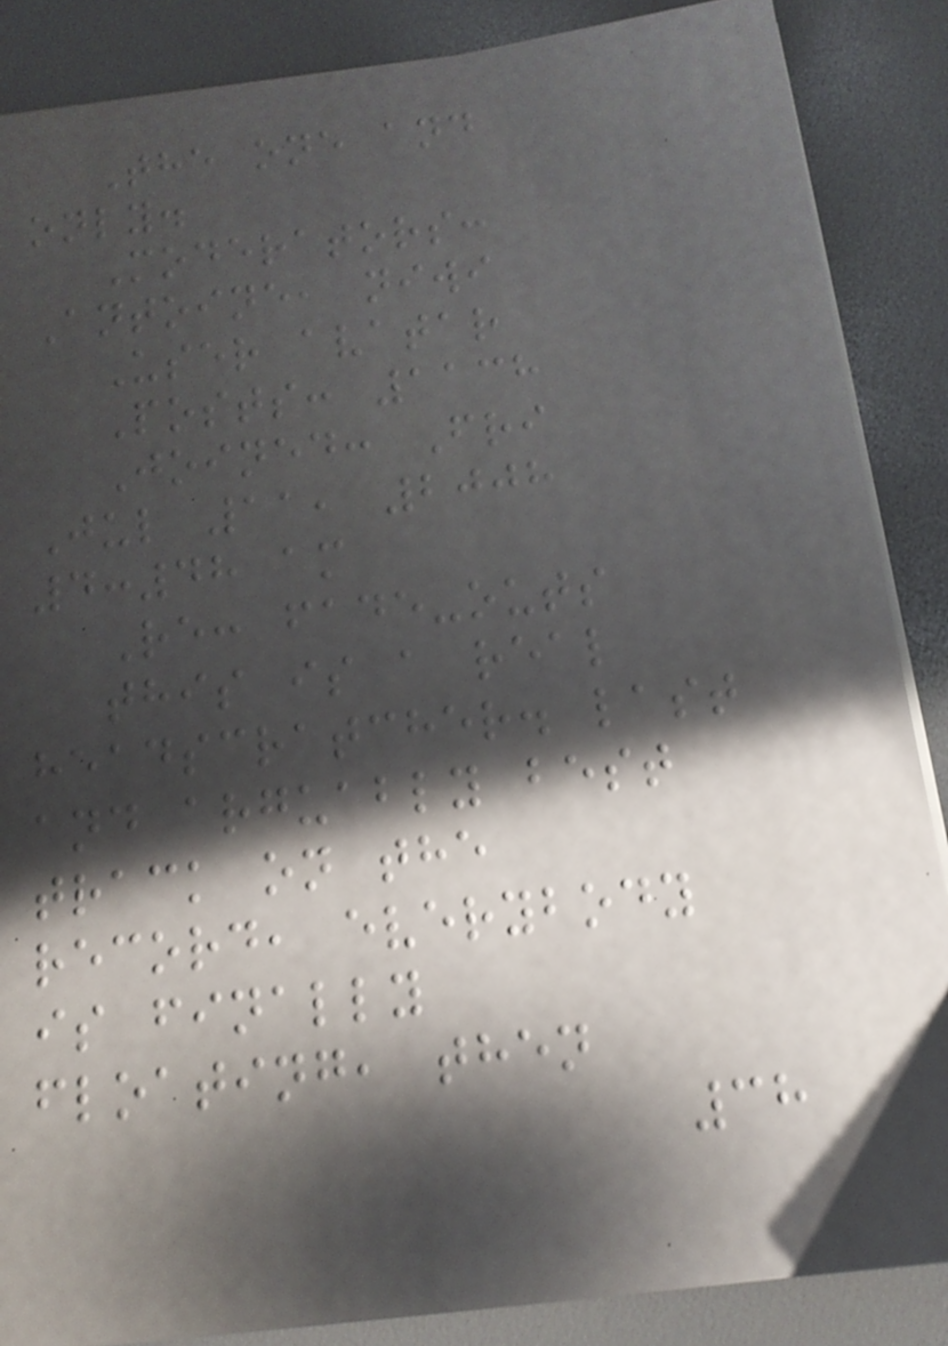The one and
only.
Moderators:
Antoine, niwi
User avatar
Posts: 1138
Joined: Fri
Jul 11, 2008
4:48 am
Re: fade-outs
this is a real
headscratcher. last
and arguably best
track on the
record, everybody
is finally
floating, then
38
